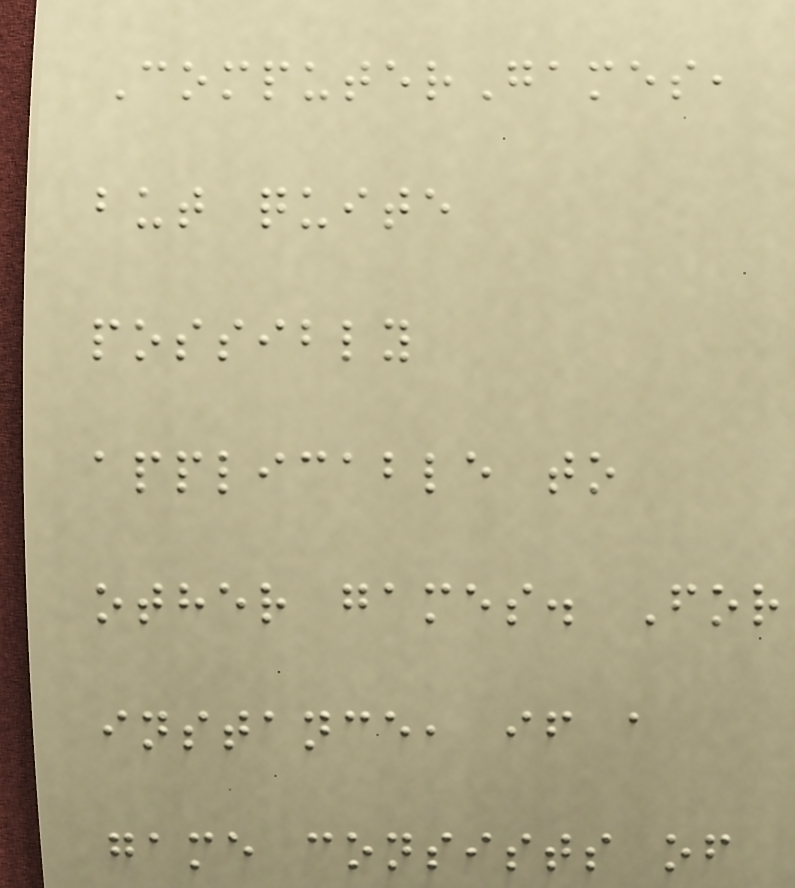ComputerGames,
but quite
possibly
applicable to
other games. For
instance, if a
game consists of
